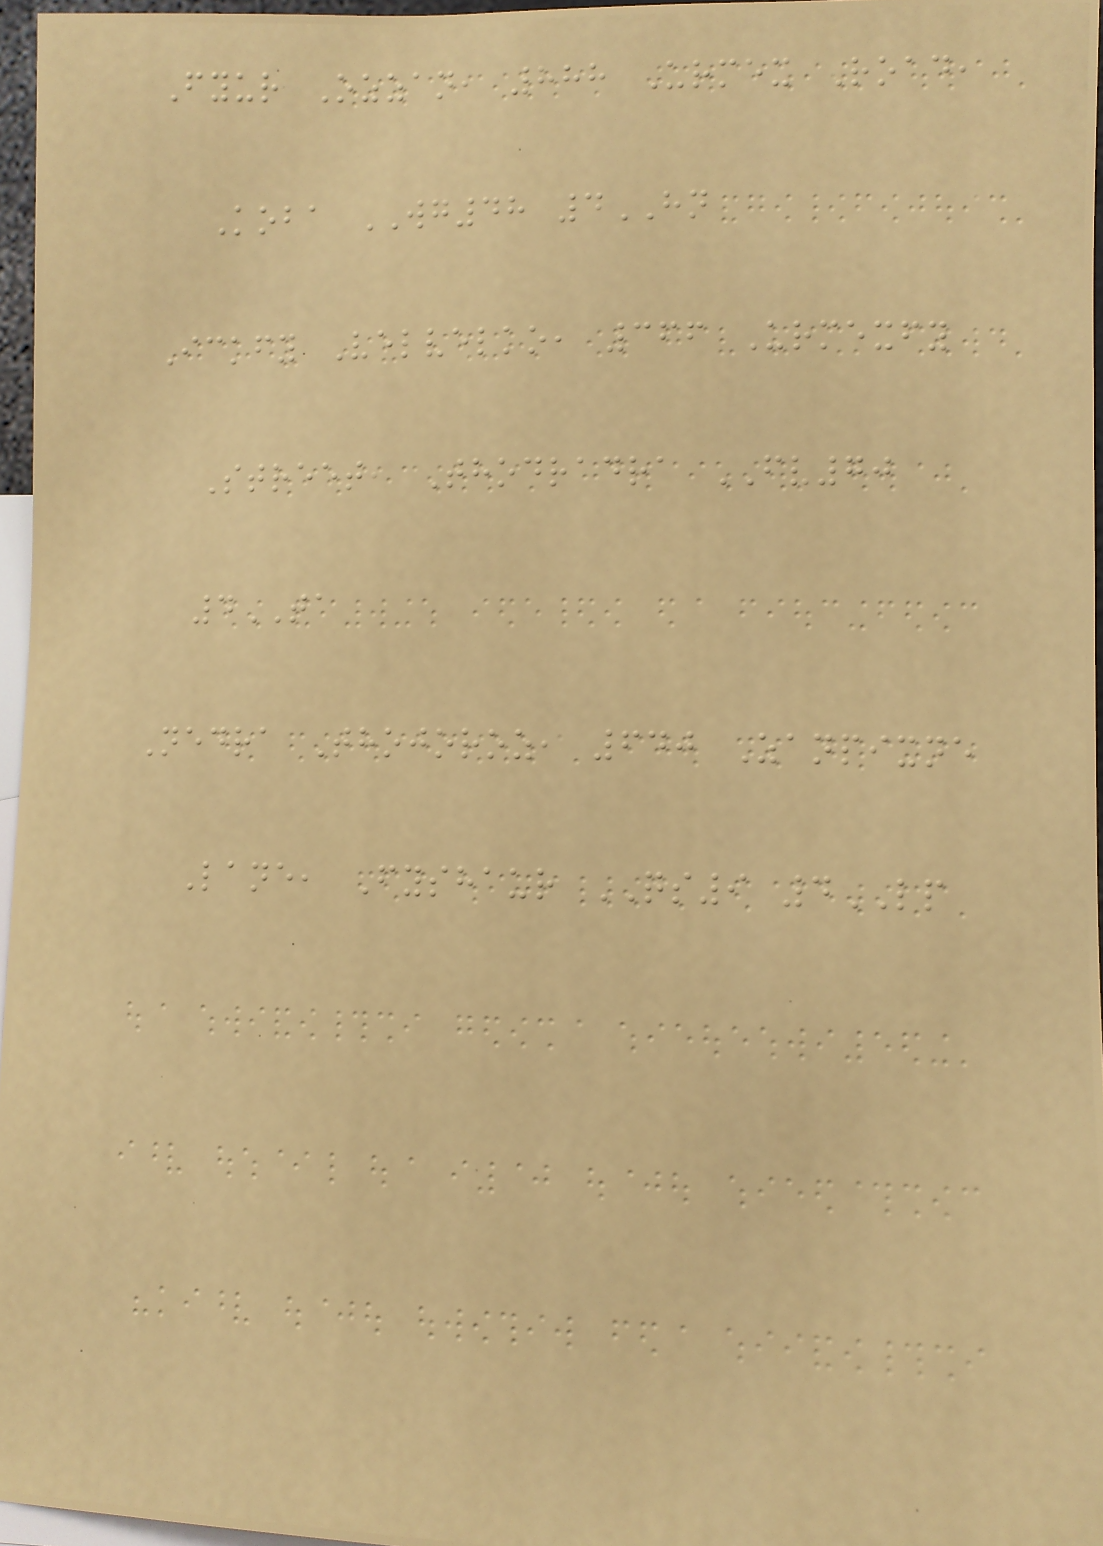Fyur Ozzan, 888 Urmex Road,
Koba WG48 4HN
Ickfy Velvelko, 366 Urmexfy
Street, Thodradra FV70
4TA
Nedra Thojoroz, 640 Zanpixne
Lane, Fyshaur QS9 4LP
